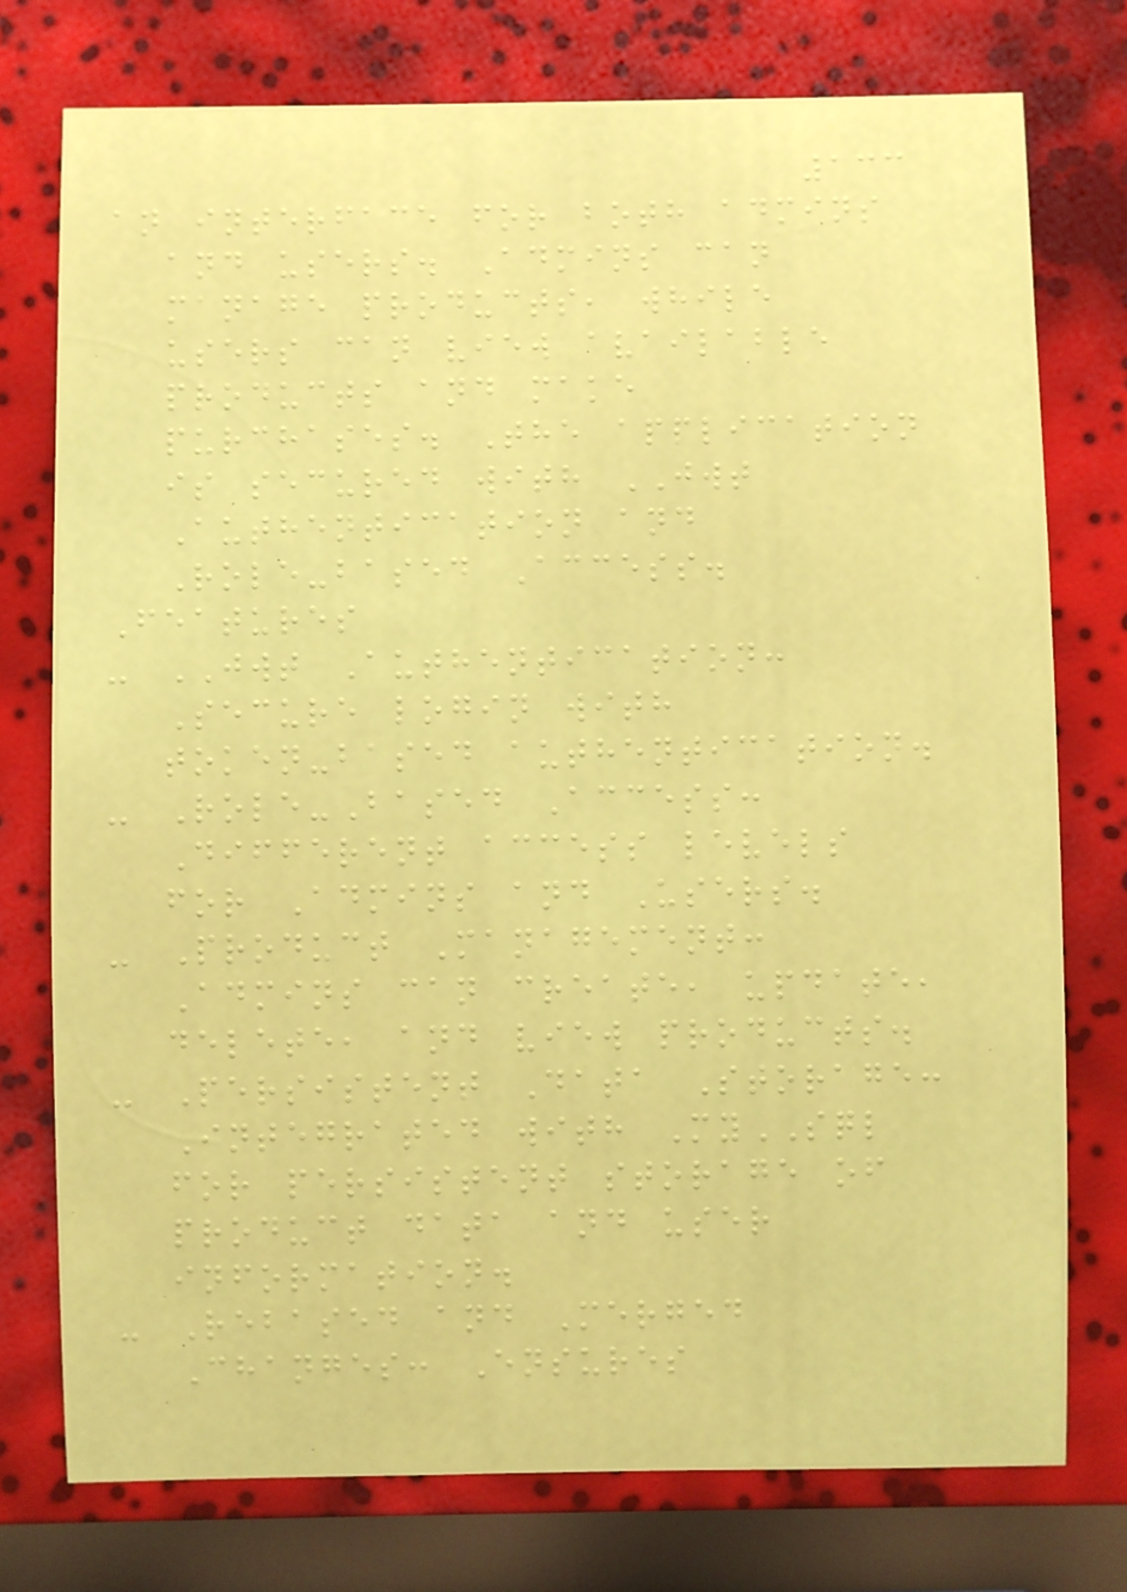133
an interface for both admins
and users. Admins can
manage products, while
users can view available
products and make
purchases. The application
is secured with JWT
Authentication and
Role-based Access.
Features
- JWT Authentication:
Secure login with
token-based authentication.
- Role-Based Access:
Different access levels
for Admins and Users.
- Product Management:
Admins can create, update,
delete, and view products.
- Persistent Data Storage:
Integrated with MySQL
for persistent storage of
product data and user
information.
- Rebased and Merged
Changes: Ensures
